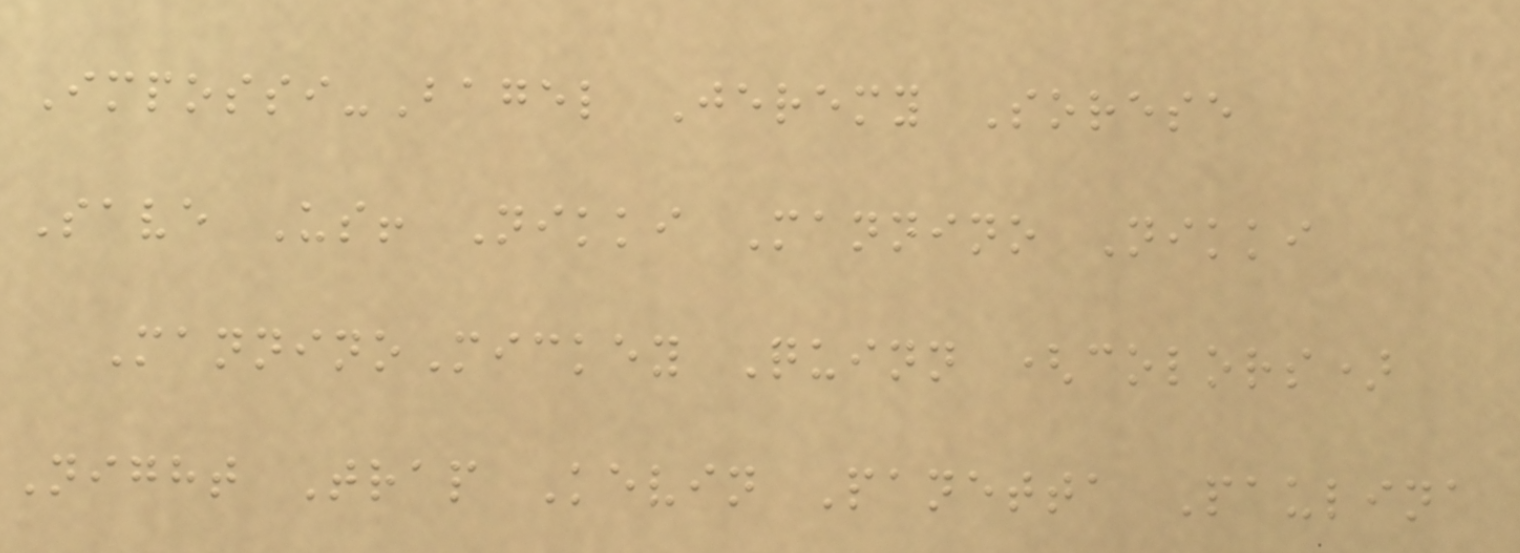Impossi-Bagel Jeremy Sorese
Save Us! Nikki Mannino Nikki
ManninoMickey Quinn (colors)
Night Trap Kevin Panetta Paulina
